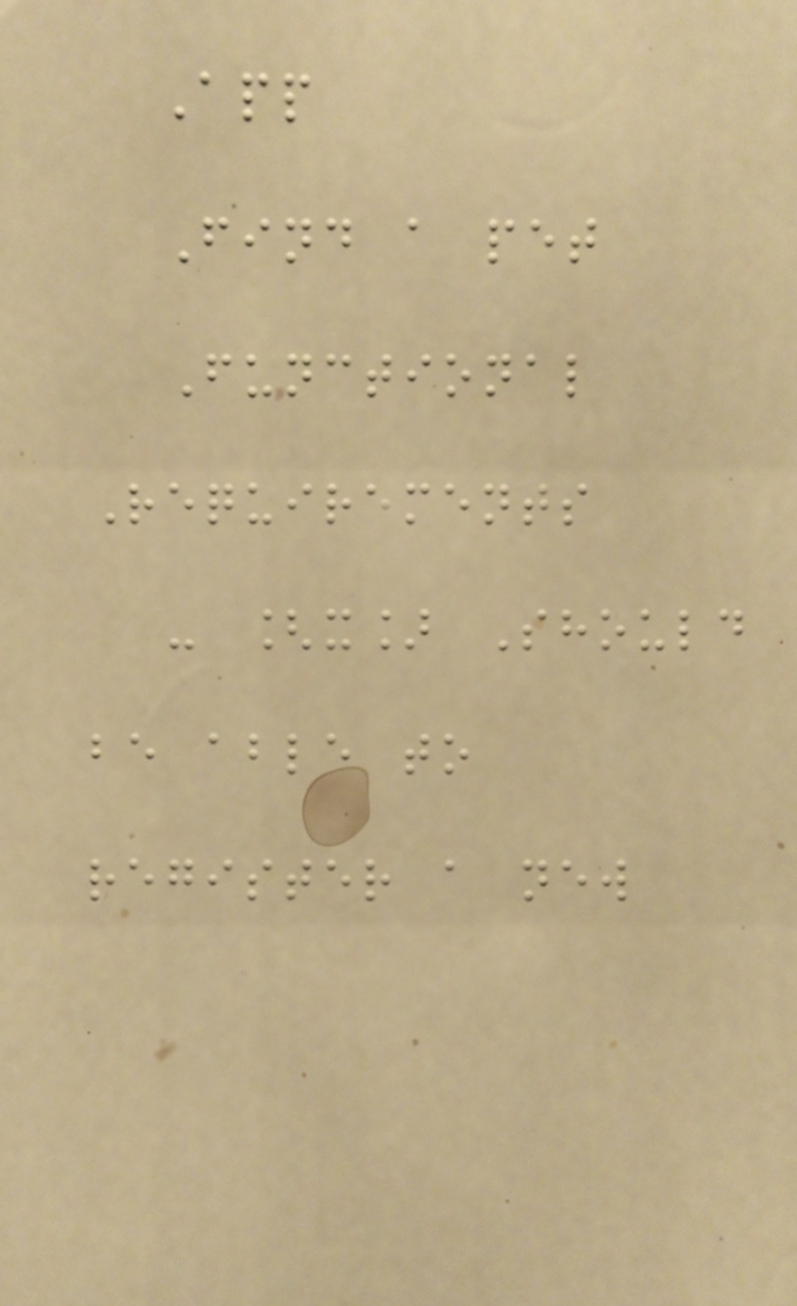App
Find a pet
Functional
Requirements
- [x] Should
be able to
register a new
